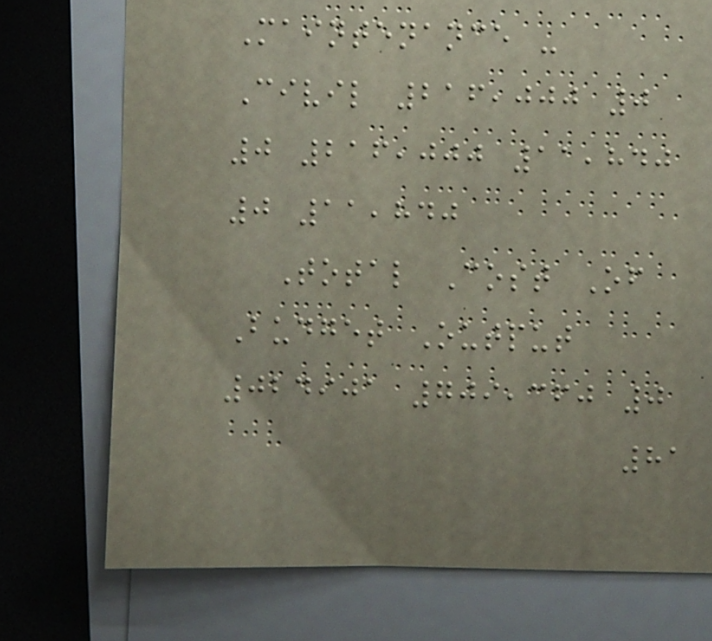Maintenance -
Civil 216,000 0
0 216,000 11,840
0 11,840
Total Cost Of
Budget Output
024901 709,360 0
81
